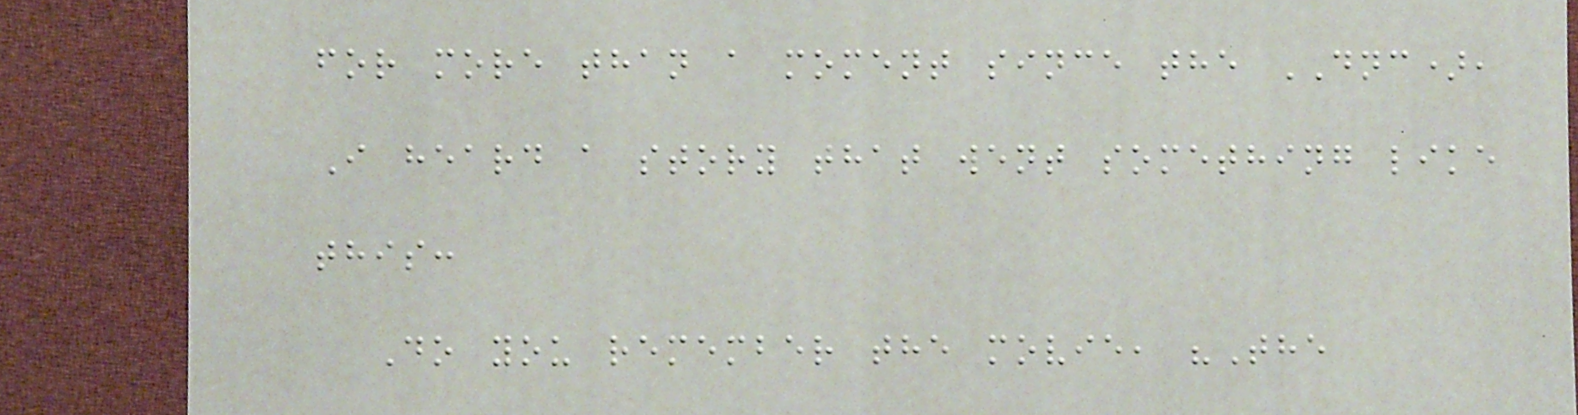for more than a moment since the DNC),
I heard a story that went something like
this:
Do you remember the movie, "The
